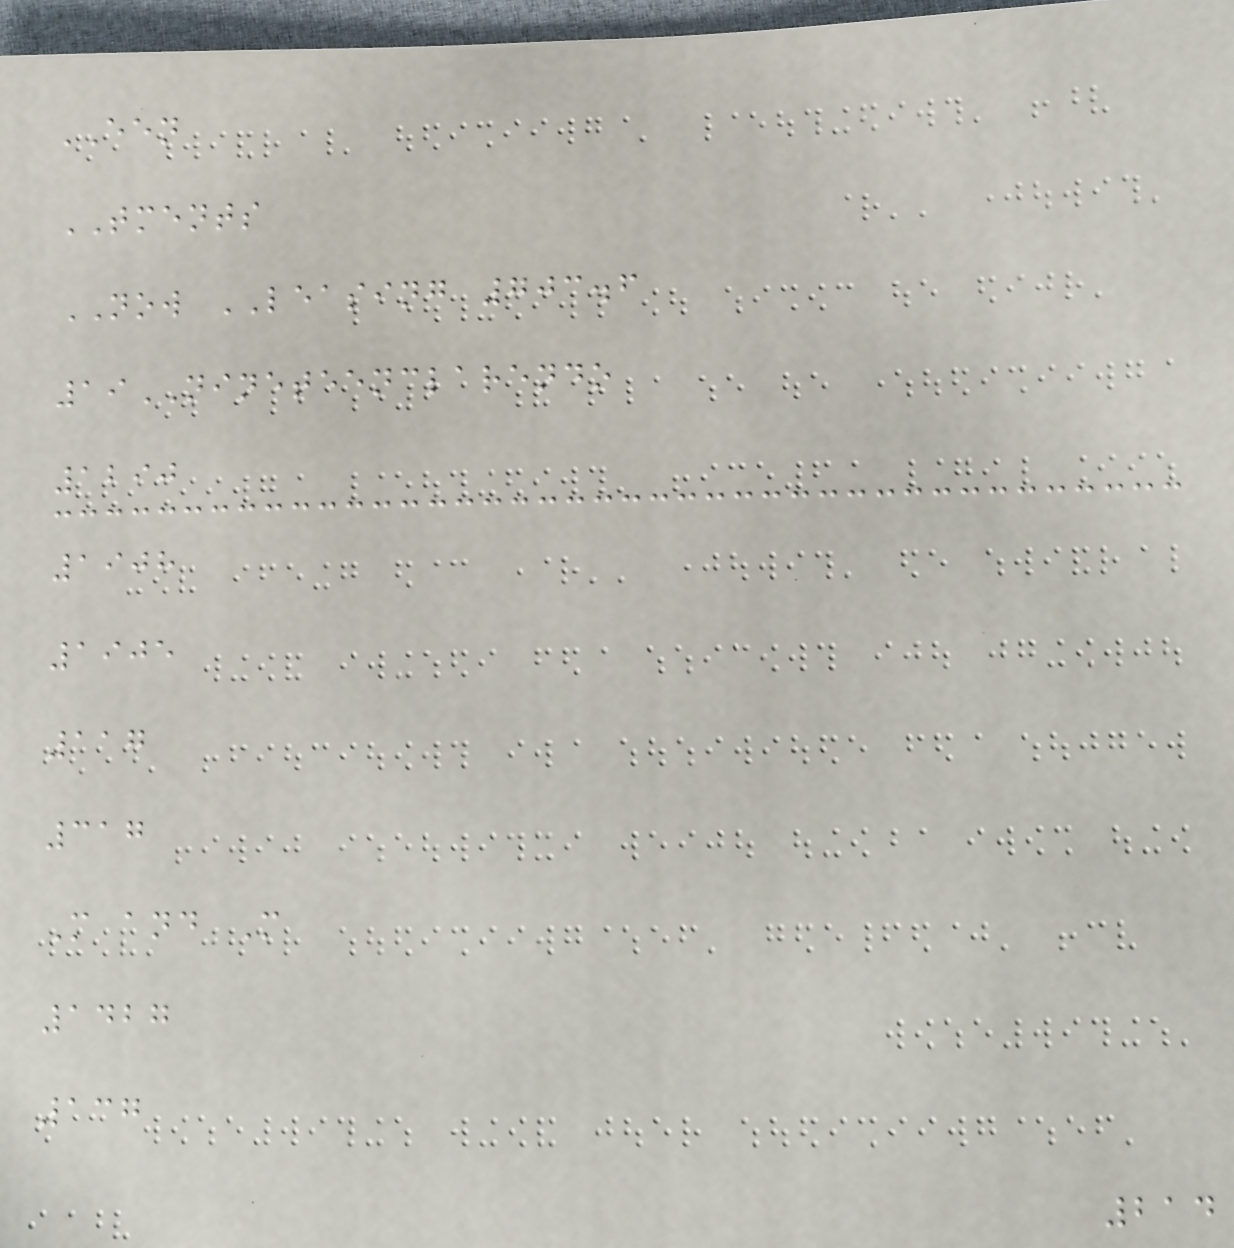EEN
TMENTS
NOW LEASING 703.6
19NINETEENCLARENDO
1290
1908
1905
117
317
M and M
1427
137
214
